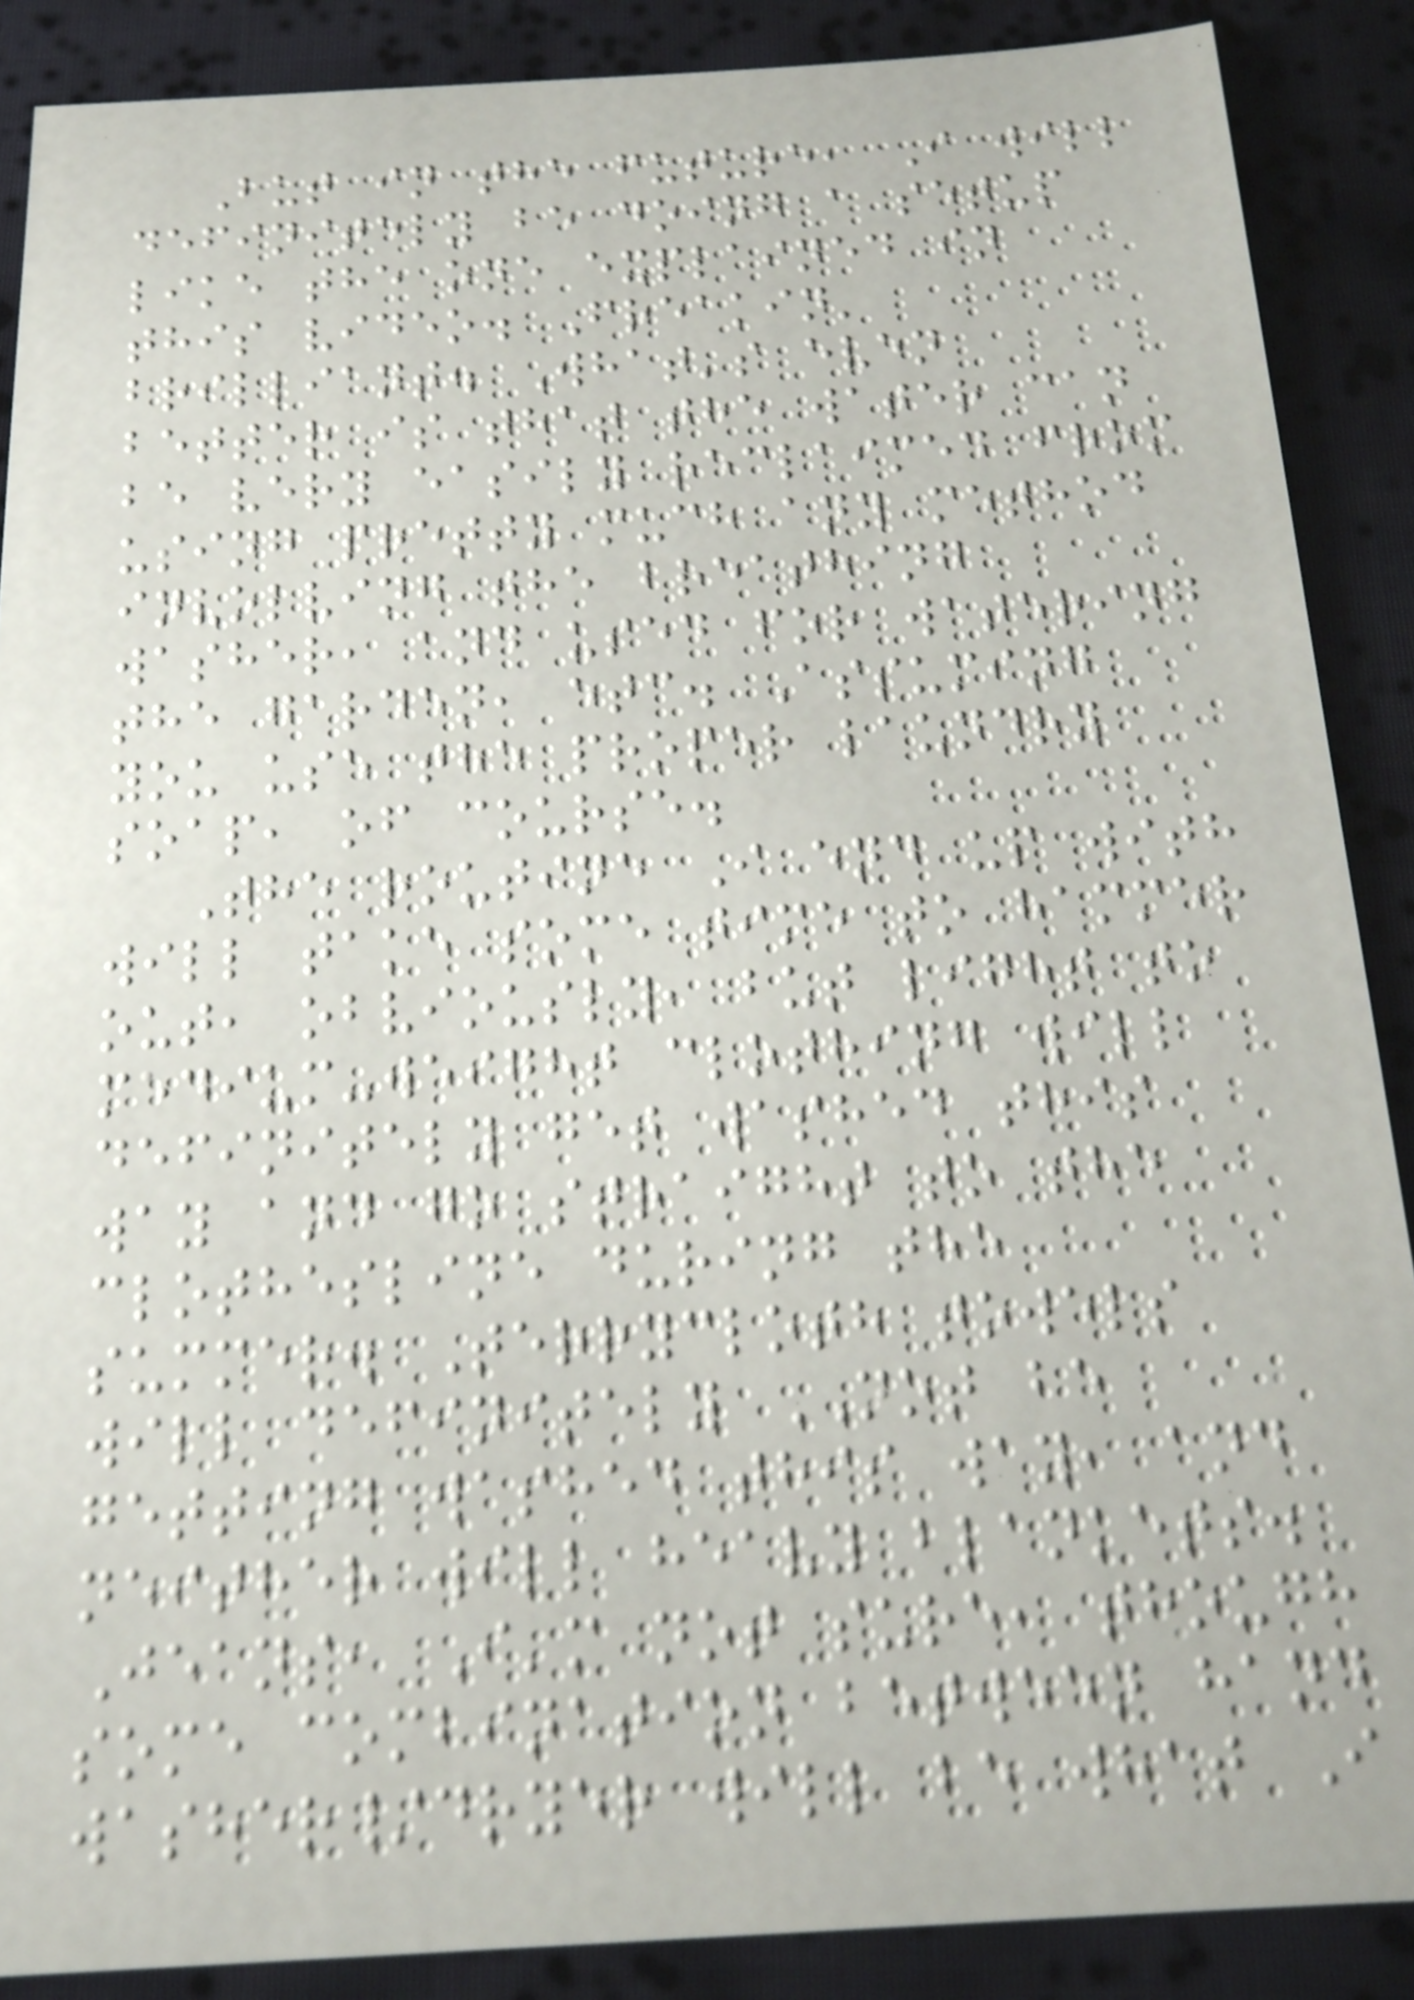But in the future, I will
definitely be doing a setup
like the one explained in
this video. Freakin'
brilliant. What's even
better is that the water can
be very easily reclaimed from
using pretty much any method
involving the breathing
washer, and used for watering
the garden, etc. Assuming
you use the proper laundry
soap, of course.
The routine I end up with
will take some time to hammer
out, obviously, but light to
medium-weight clothing will
definitely get washed this
way and go straight to the
clothesline during the
summer. Terrycloth towels
will definitely NOT be
getting washed this way, and
neither will heavy blankets.
Jeans, I'm not sure, though
some combination between hand
washer/dryer will be what I
